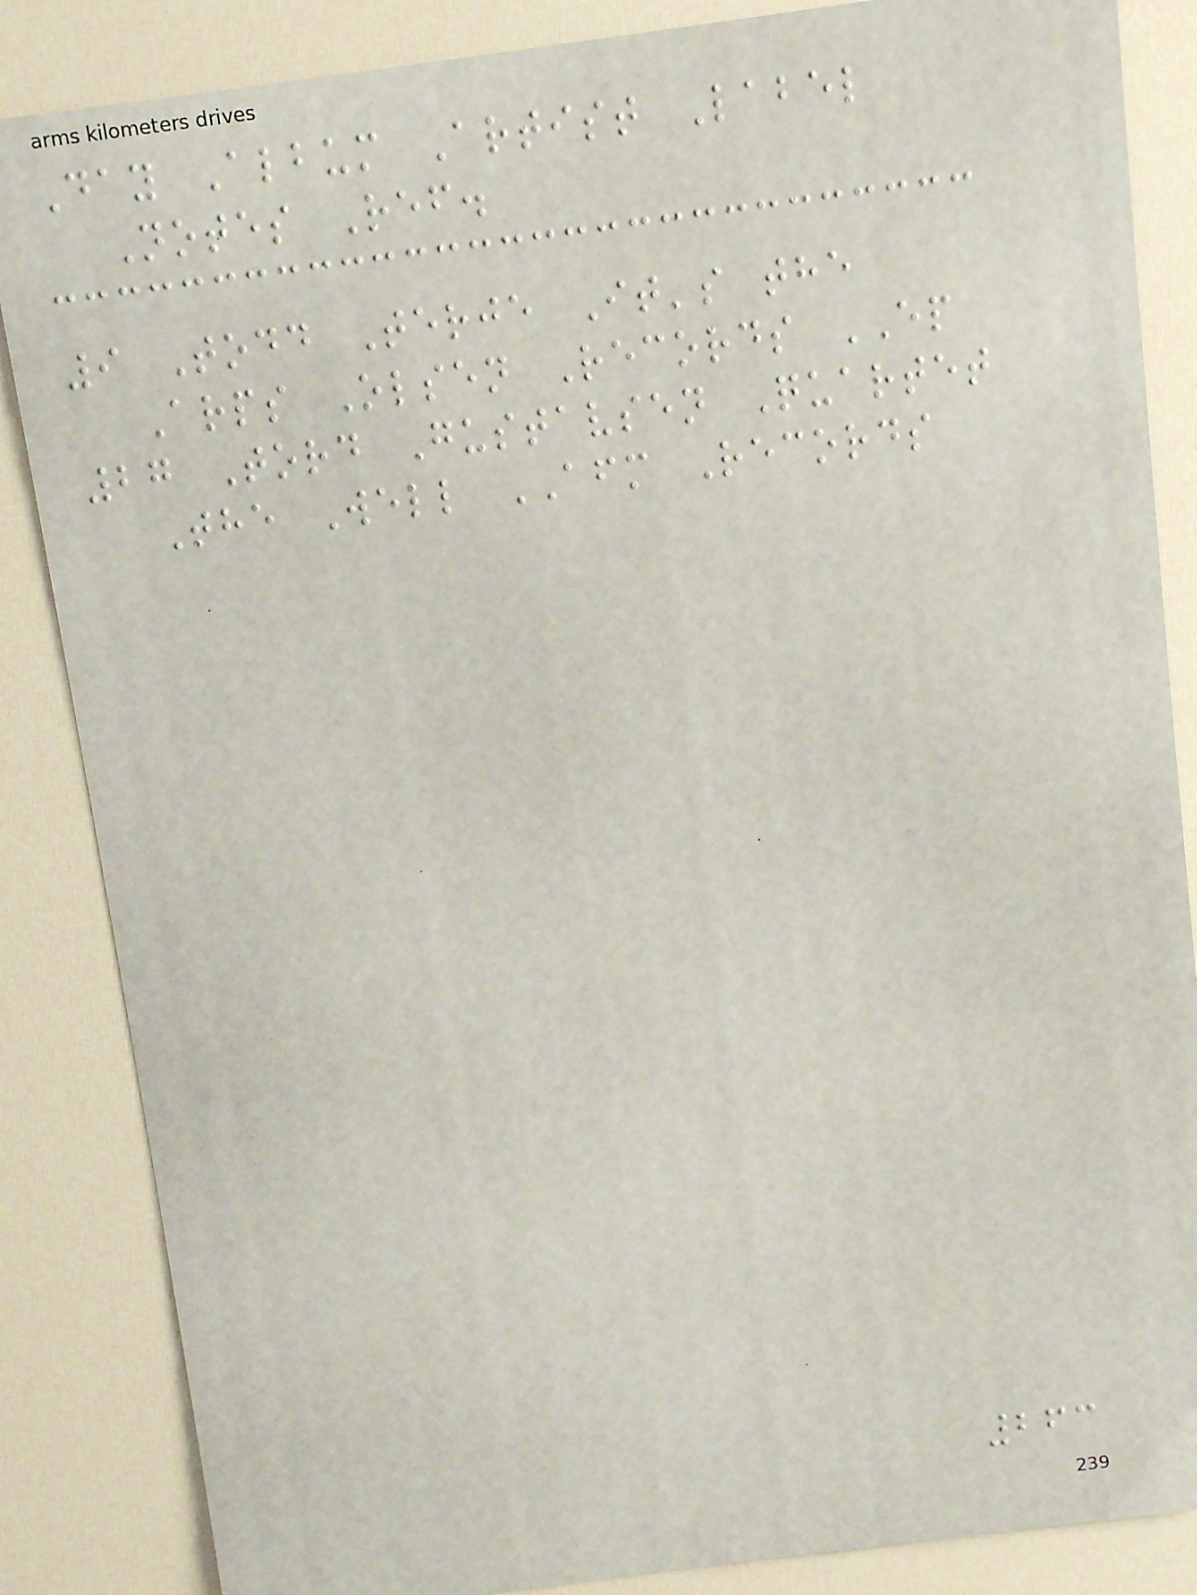Day Album Artist Label
Notes Ref.
9 Todd Terje It's the
Arps Olsen Records EP
27 Tord Gustavsen Quartet
The Well AFM Records
263
